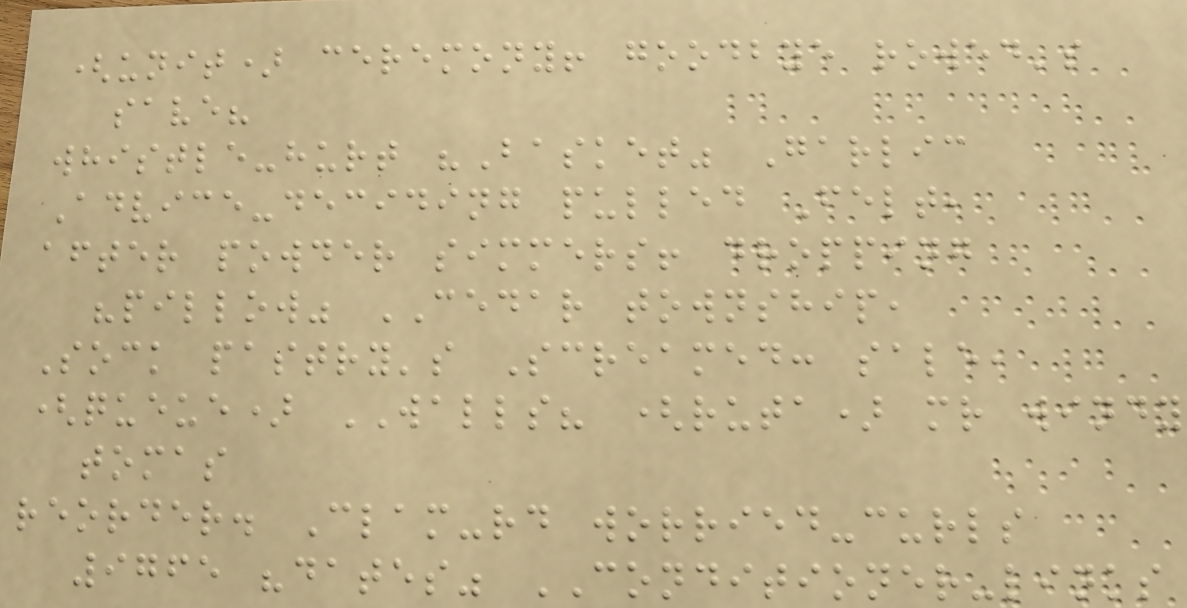(unit) ceremony! goodbye rowed's
save?
whistle-hurt "Basket" Garlic
Advice-deciding pulled Felt,
after powder simmers! dropping
"pillow" CEDAR township,
Sock pastry's Screamed: sale,
(queue) WALLS? (ruta) mr windy
tomas
reorder. Clam-rd worried-curls
9765 "dates" CONDITIONER-links
